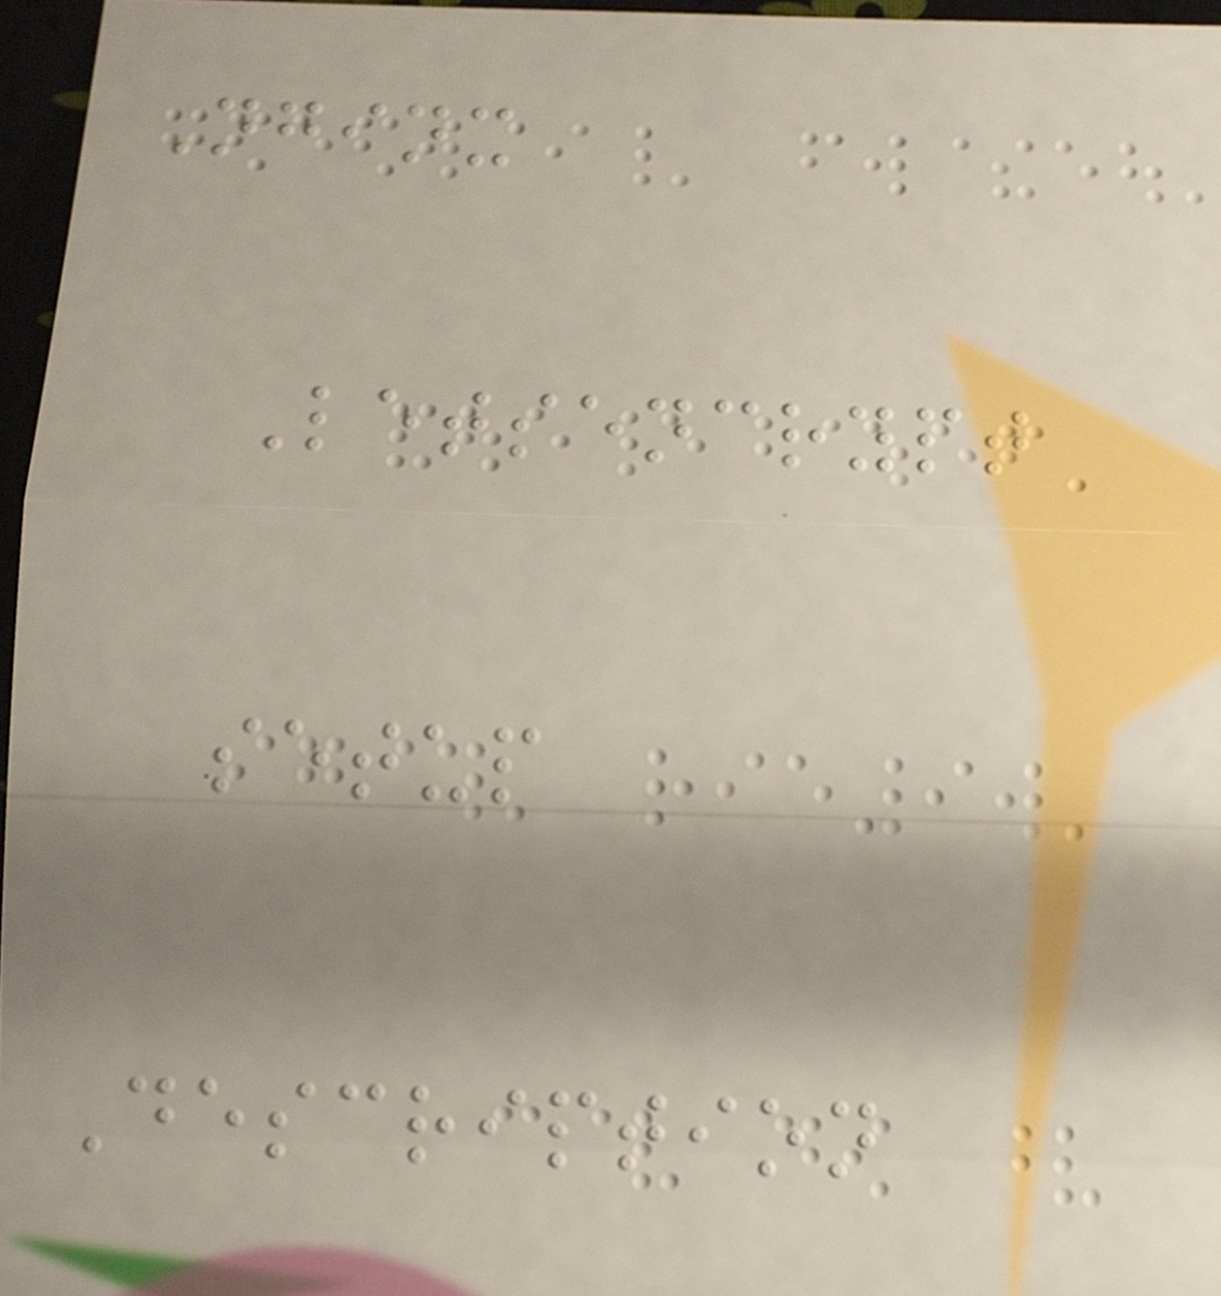Nginx
Letsencrypt
setup
Description
